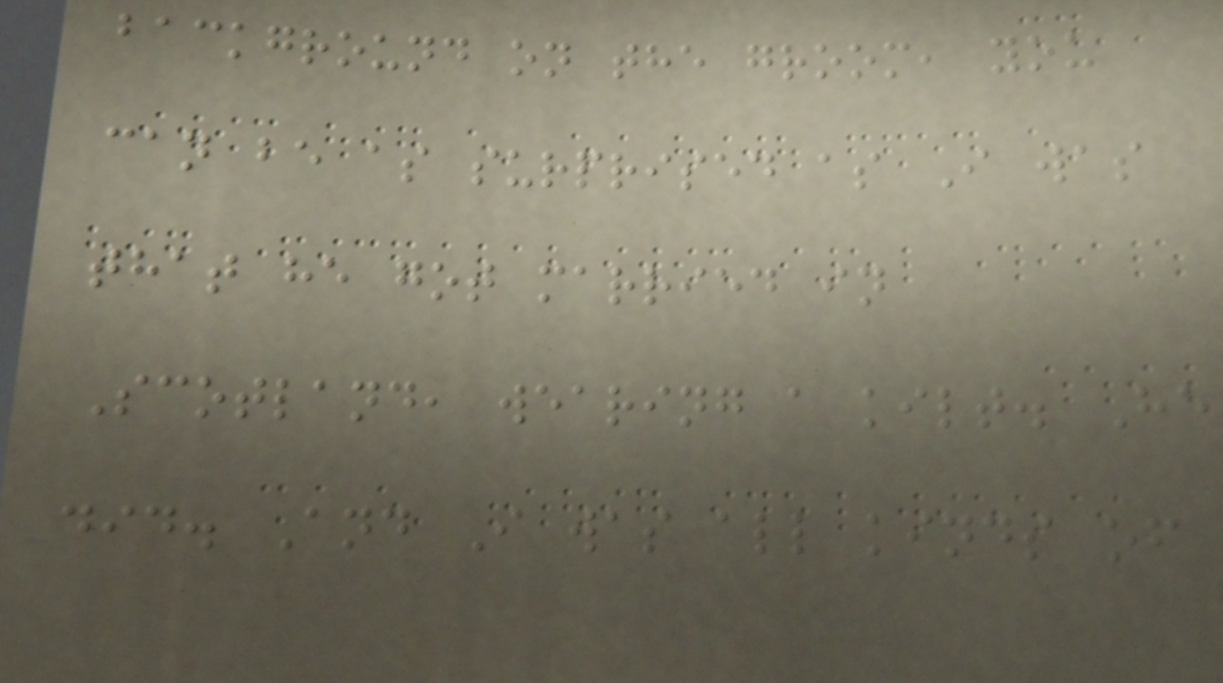background on the groom, you
can be as surprised as I was
that he got married in
Scotland, wearing a kilt. He
did. And I was all kinds of
